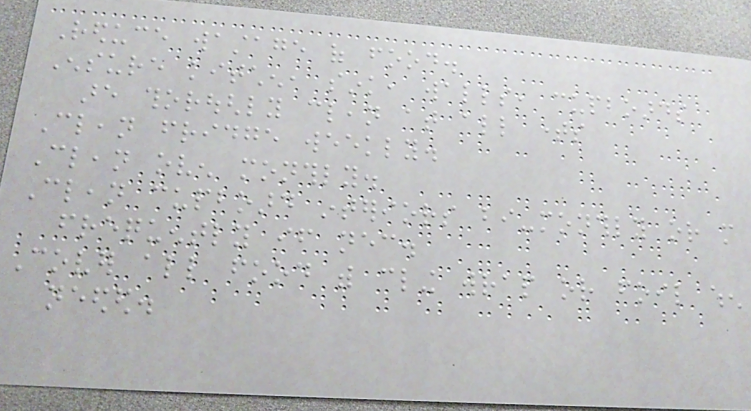Reduce wastage of food.
Ensure kitchen, sink, walls, cupboards
are thoroughly clean at all times
Clean fridge weekly.
Clean oven monthly.
Clean cupboard interiors bi-monthly or more
frequently if necessary.
Cover all food with cling wrap or foil when
needed.
